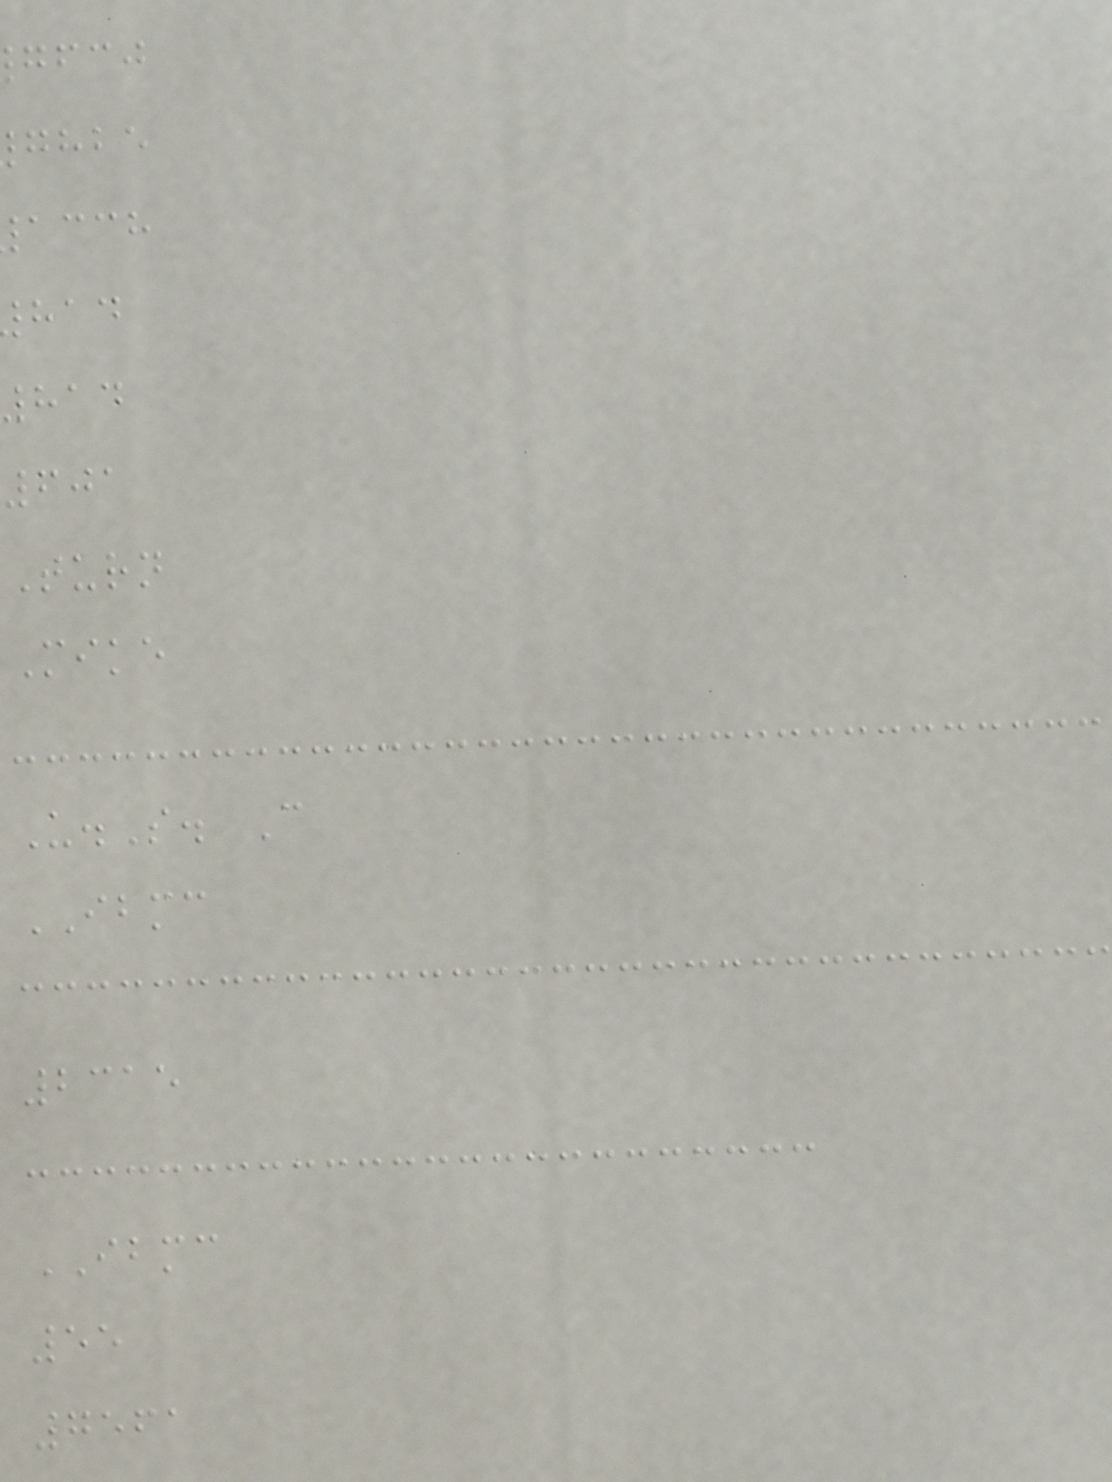gfcj
ghbe
acch
601
Turn
Mike
U.S. C
IBMC
2315
IBMC
55
7561
